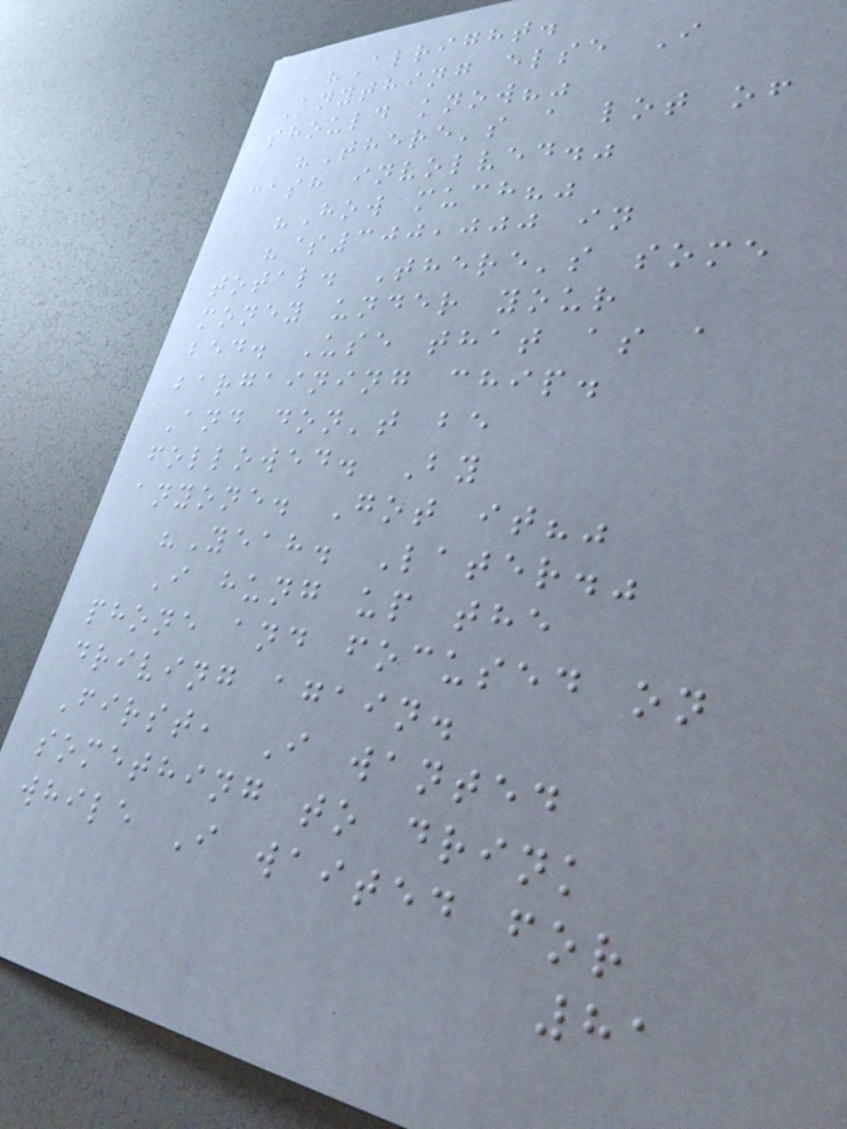"Alright.
Anything else I
should know?"
"There's a lot of
cash involved."
"How much?"
"$300,000 in
total. There's some
money under your
bed. Use that as a
bargaining chip.
And don't be
followed. By
anyone. Got it?"
"Yeah. Later."
I hung up the
phone and focused on
driving again.
First, I wanted
something to drink
while I waited for
81
